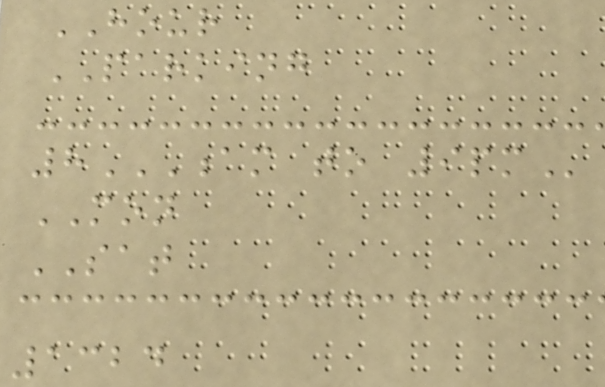HOUR
PARKING
8AM TO 9PM
MON
SAT
1324
